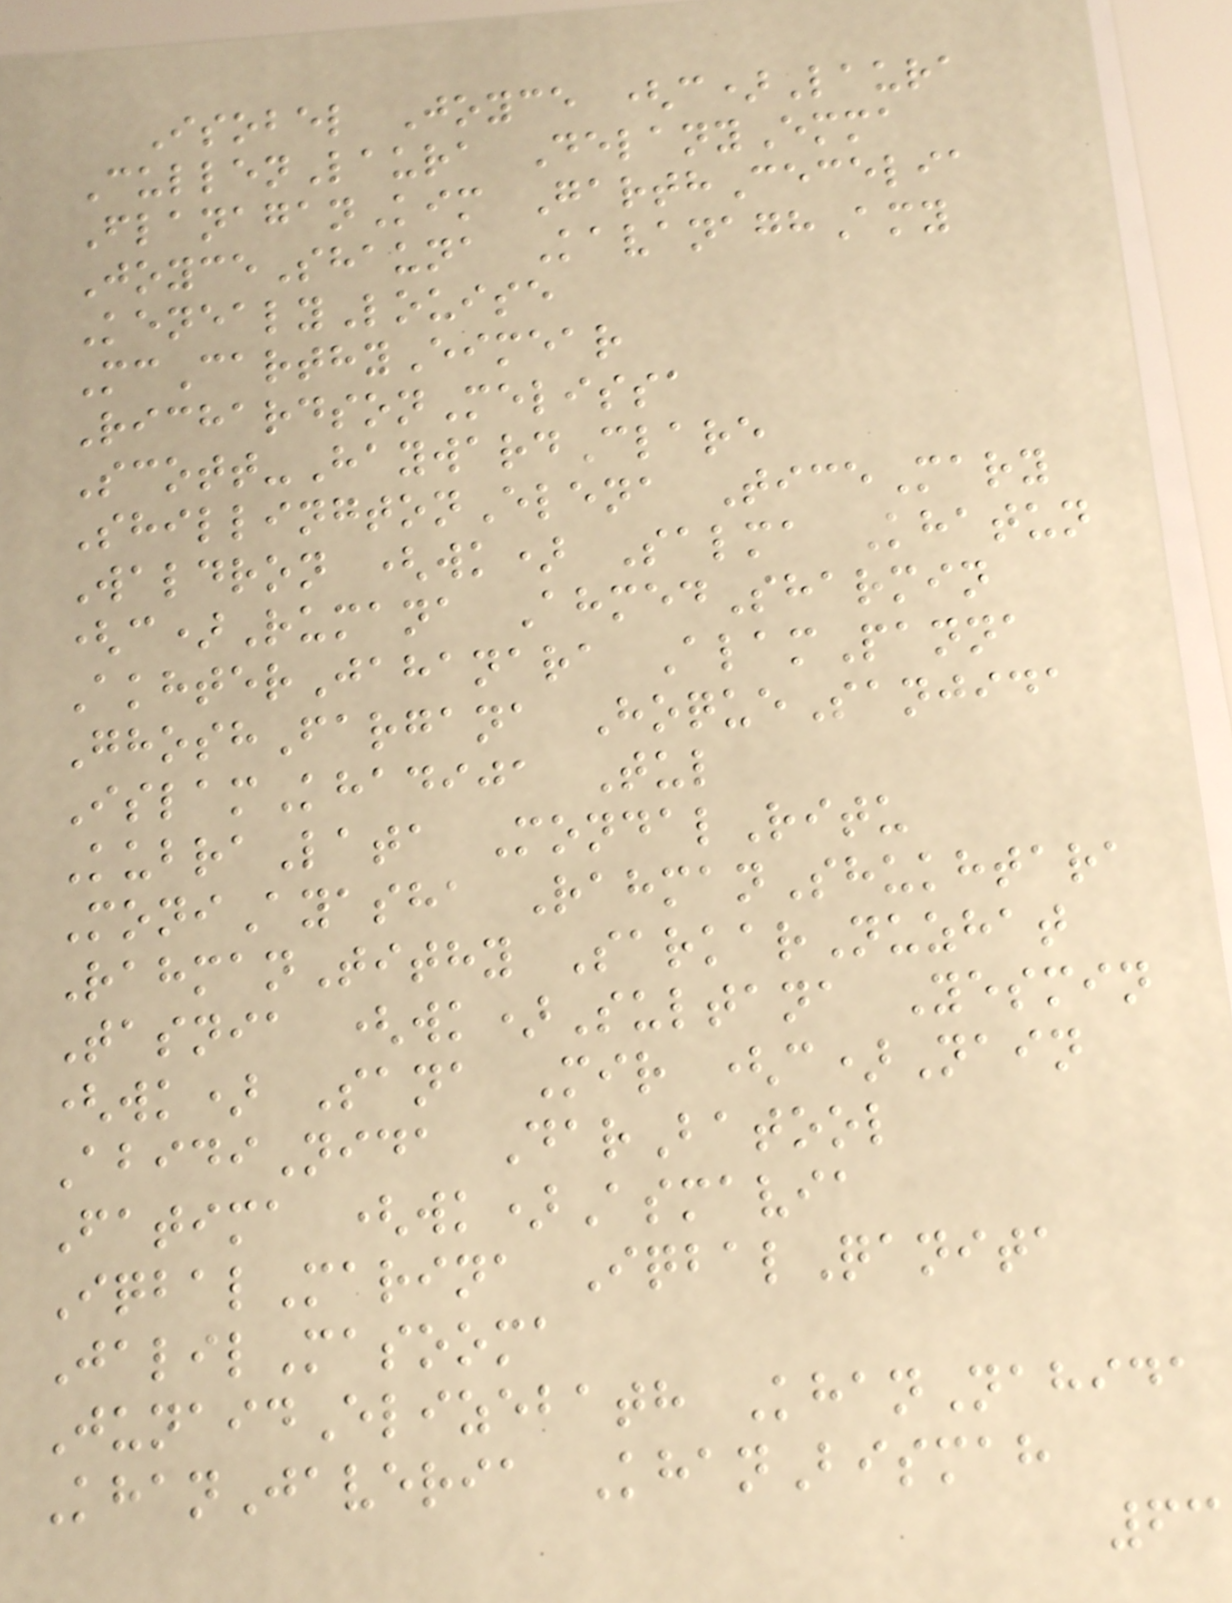Isobel Joyce (c)Laura
CullenLaura DelanyEmma
FlanaganKim GarthCecelia
JoyceShauna KavanaghAmy
KenealyLouise
McCarthyEimear
RichardsonMelissa
Scott-HaywardClare
ShillingtonElena TiceMary
Waldron (wk) Salma Khatun
(c)Rumana AhmedSharmin
AkhterJahanara AlamPanna
GhoshFargana HoqueSanjida
IslamKhadija Tul
KubraLata MondalRitu
MoniAyasha RahmanShukhtara
RahmanTithy SarkarNuzhat
Tasnia (wk)Sultana Yesmin
(wk) Sana Mir (c)Nain
AbidiNida DarBatool
Fatima (wk)Asmavia
IqbalMarina IqbalQanita
JalilMasooma
JunaidElizebath KhanNahida
KhanJaveria KhanBismah
63
